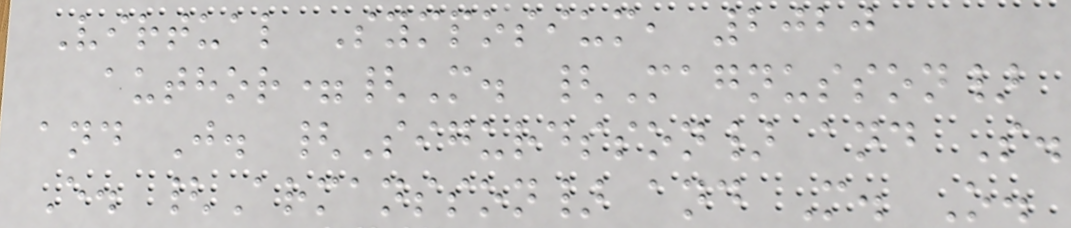Virtual Symposium, 2020
author={M. {Magnusson}
and J. {Sigurdsson} and S.
E. {Armansson} and M. O.
